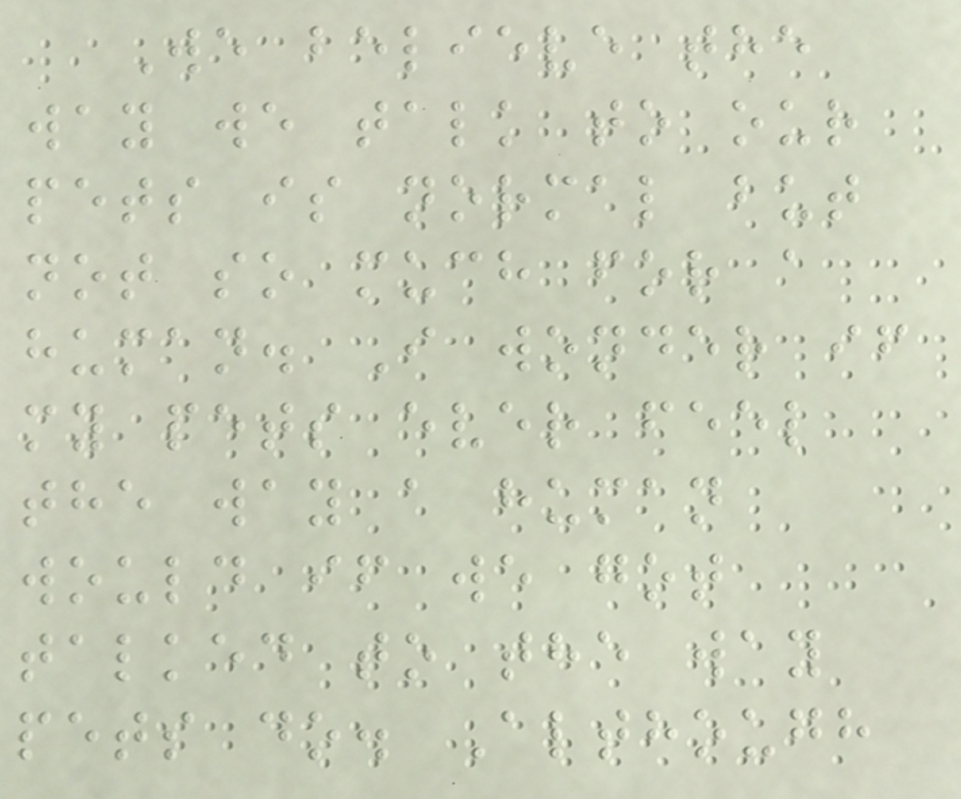We believe the
way we talk to our
pets is normal but
not so much for a
human. I wonder if
my pets ever feel
the way a human
would if we got
talked to the way
pets do. Although
